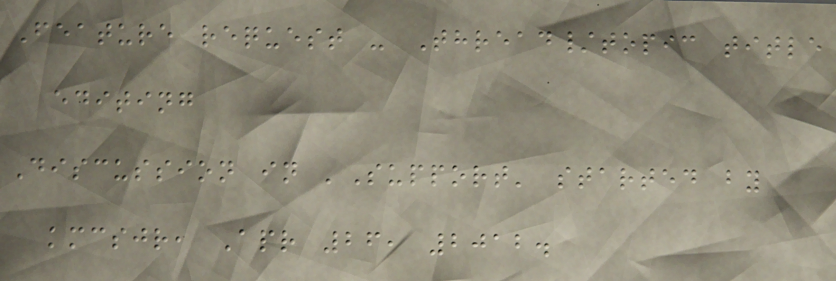Feature request - Thread/topic title
editing
Discussion in 'Support' started by
kmcsjr, Apr 26, 2012.
